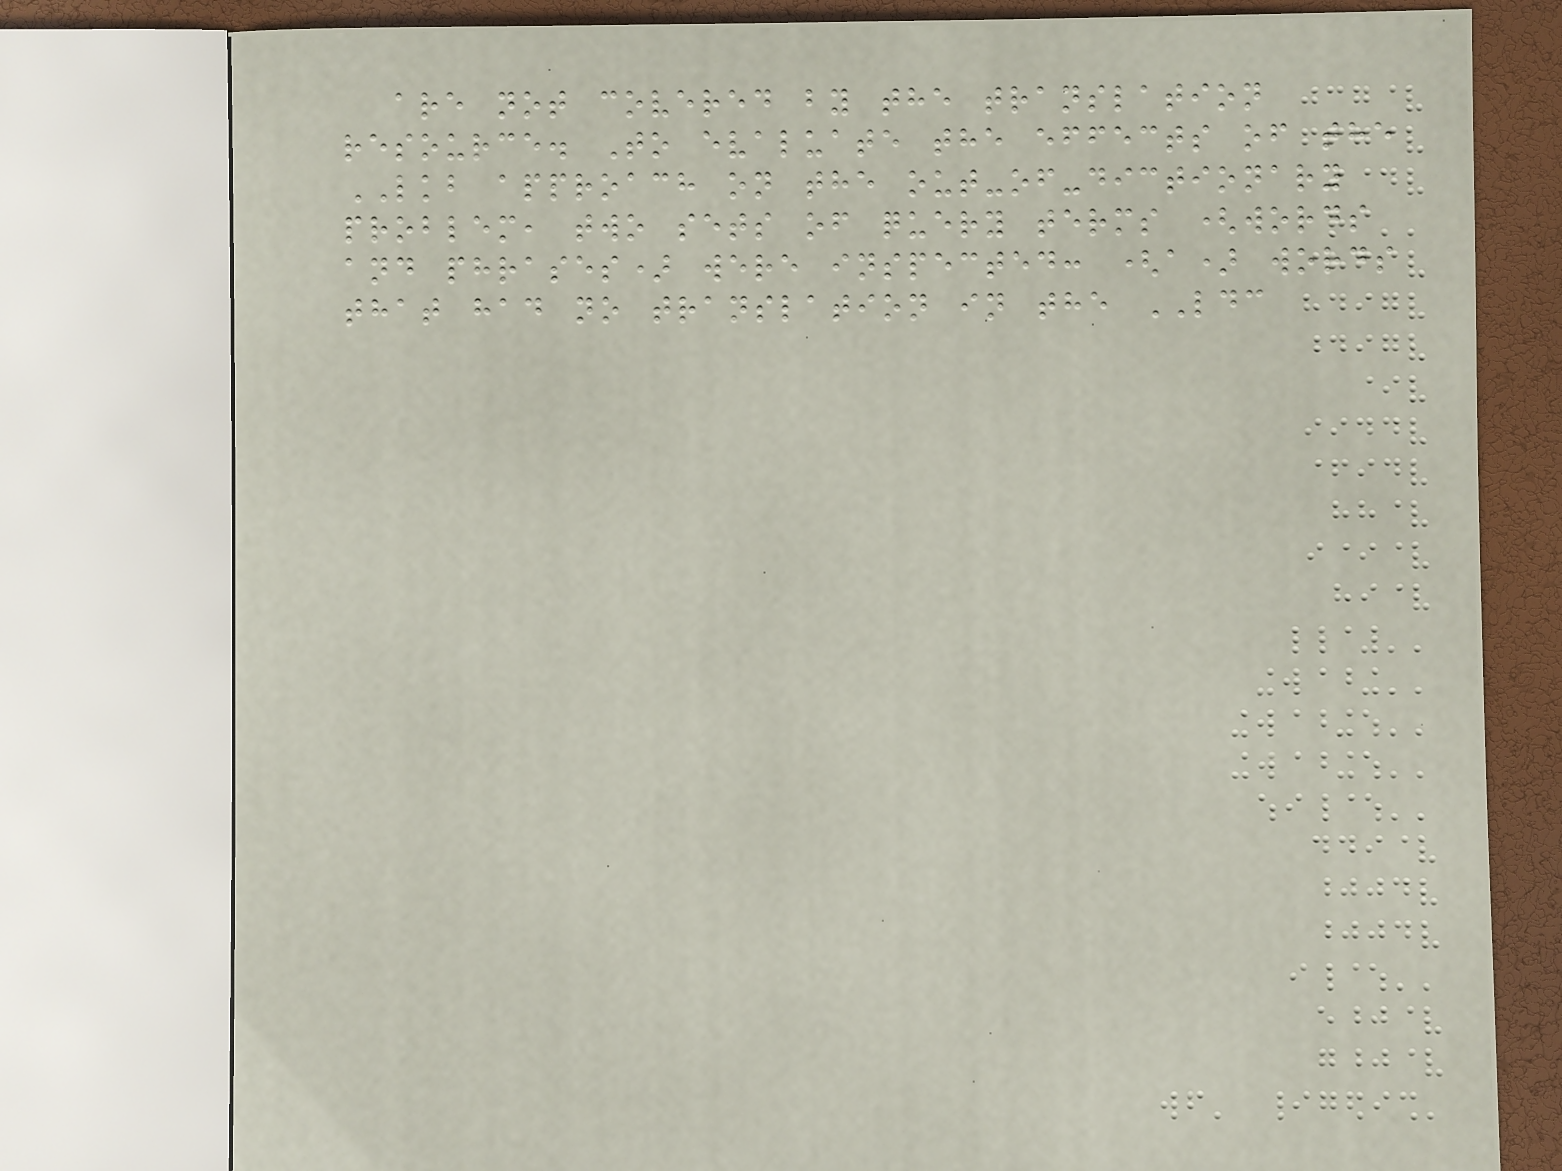are not covered by the translation
resource. To evaluate the effects of the
LKB approach on the out-of-dictionary
problem, two sets of query terms (words
and phrases) were inspected: (a) words
that had no translation in the LDC
